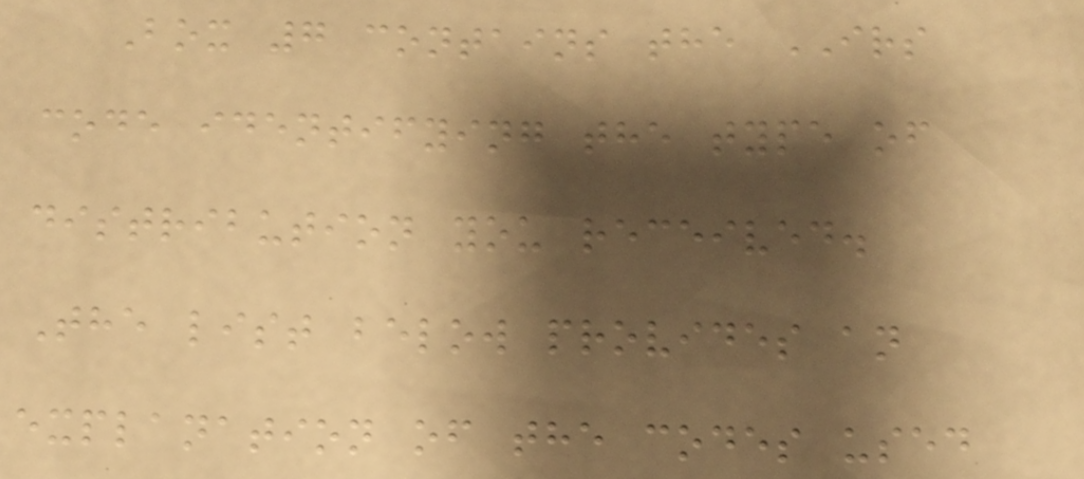Box 7 contains the IRS
code identifying the type of
distribution you received.
The list below provides an
explanation of the codes used
